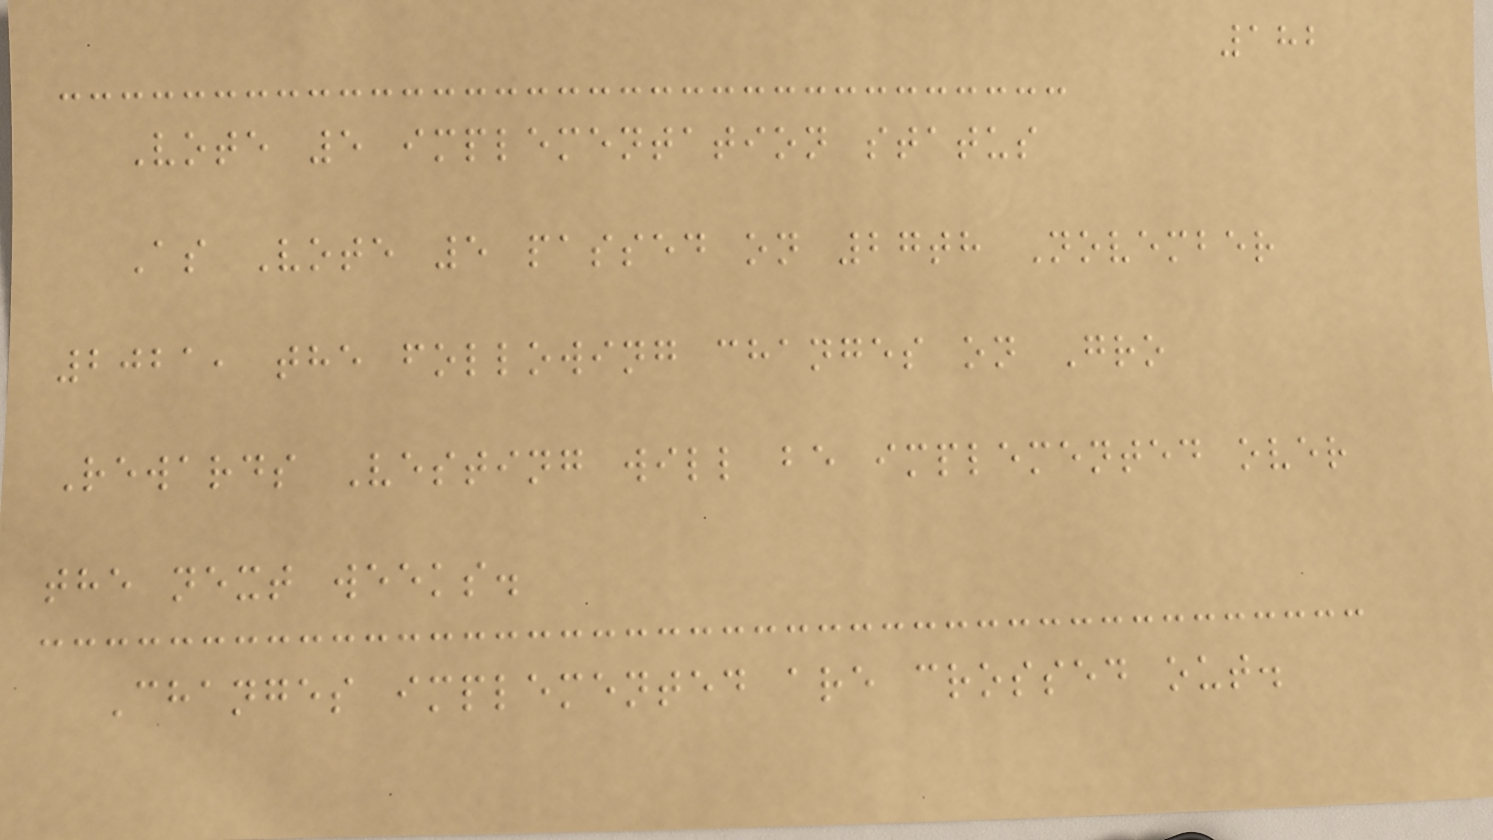182
Vote 5 implementation status
As Vote 5 passed on 27th November
2021, the following changes on Gro
Rewards Vesting will be implemented over
the next weeks.
Changes implemented are crossed out.
